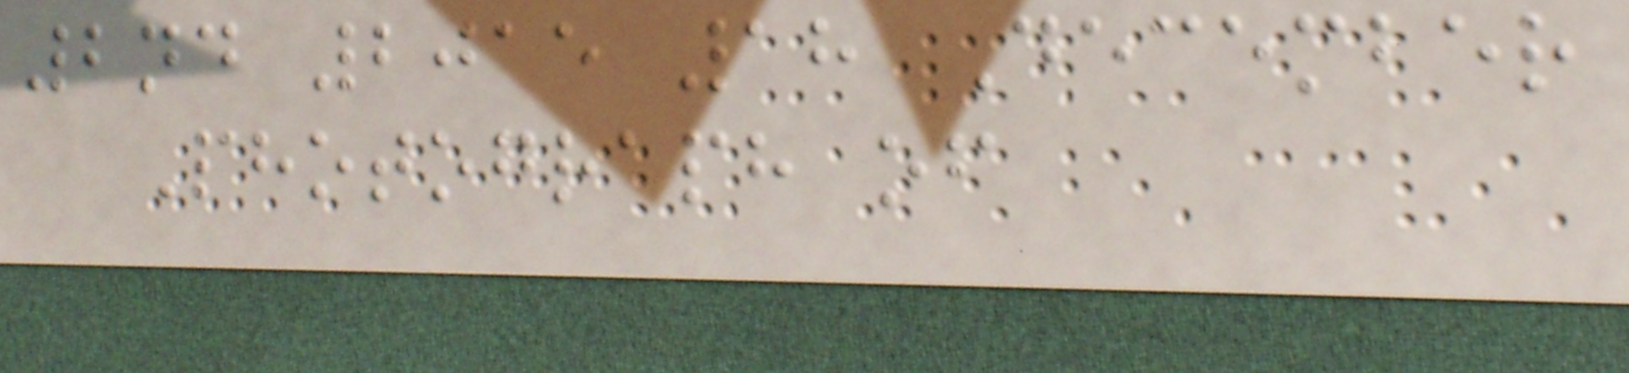2nd 2015 18 December
Photograph of
